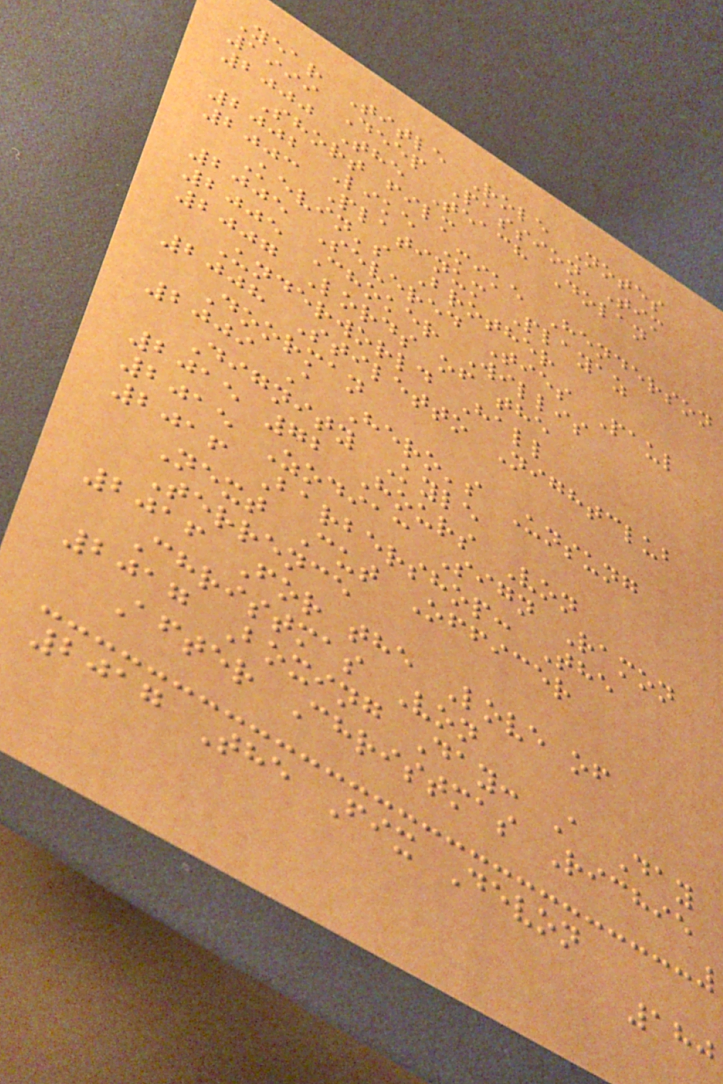Year Title Role Notes
1999 Deep Passion Tim
2000 The Teach Dolan
Short film
2002 Like Mike Henderson
2003 Platinum Playaz
Kevin's Brother
2005 Severed Ties Paul
2005 Choker Willis
2007 Lords of the
Underworld Hall
2008 Stiletto Nightclub
Doorman
2009 A Hero's Unsung
Dignity Kyle
2015 72 Hours Von
2015 Zodiac Sign Ramon
2016 Barbershop: The
Next Cut Officer
Terrence
2016 For the Love of
Christmas Von
2017 Boxing Day: A Day
After Christmas Richie
2017 The Fix Devon
180
